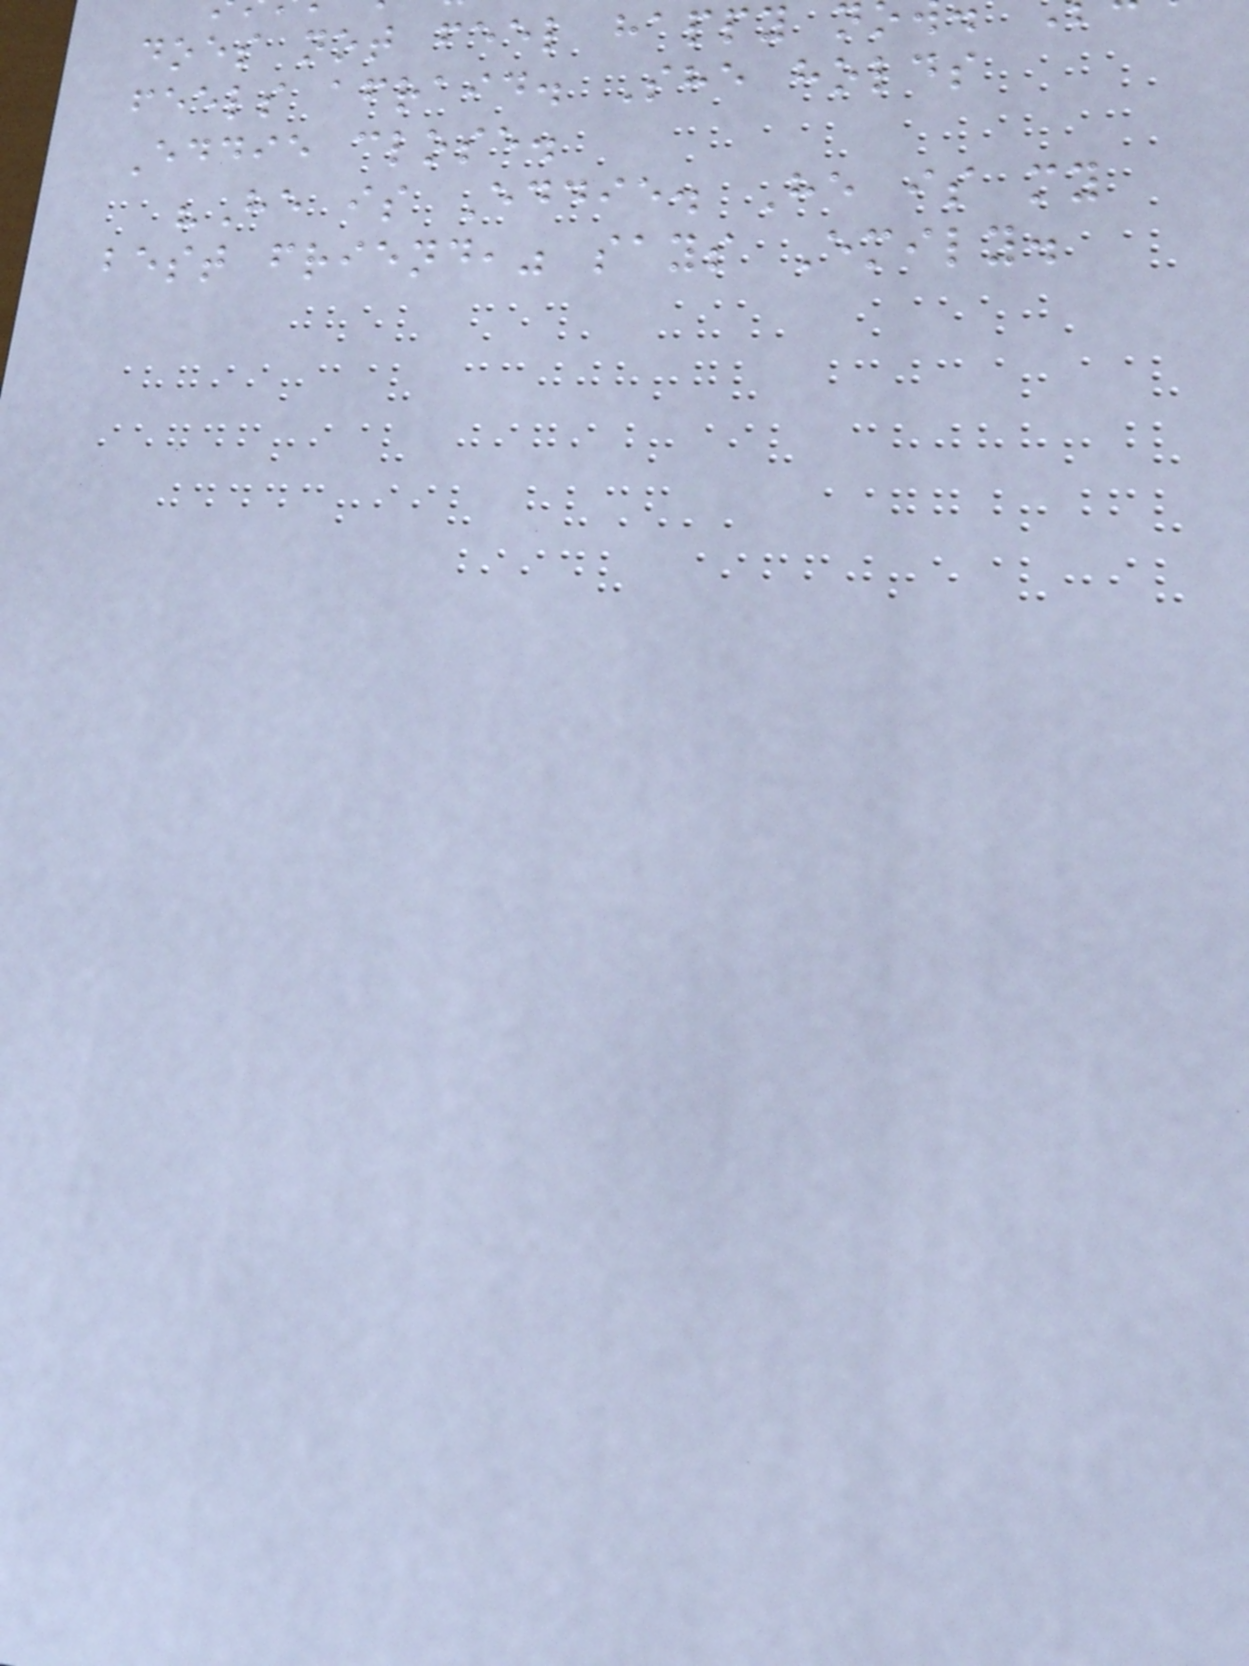does not feel happy n
feels afraid. She holds
Eddie close.
"He is Eddie. He is my
best friend," says Emily.
